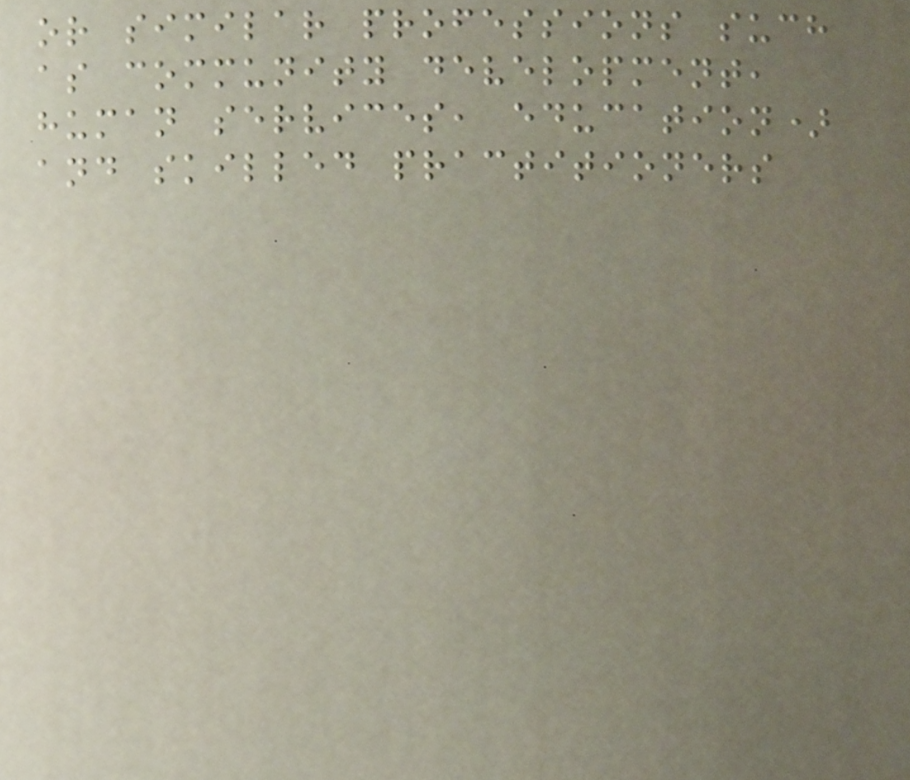or similar professions such
as community development,
human services, education)
and skilled practitioners
